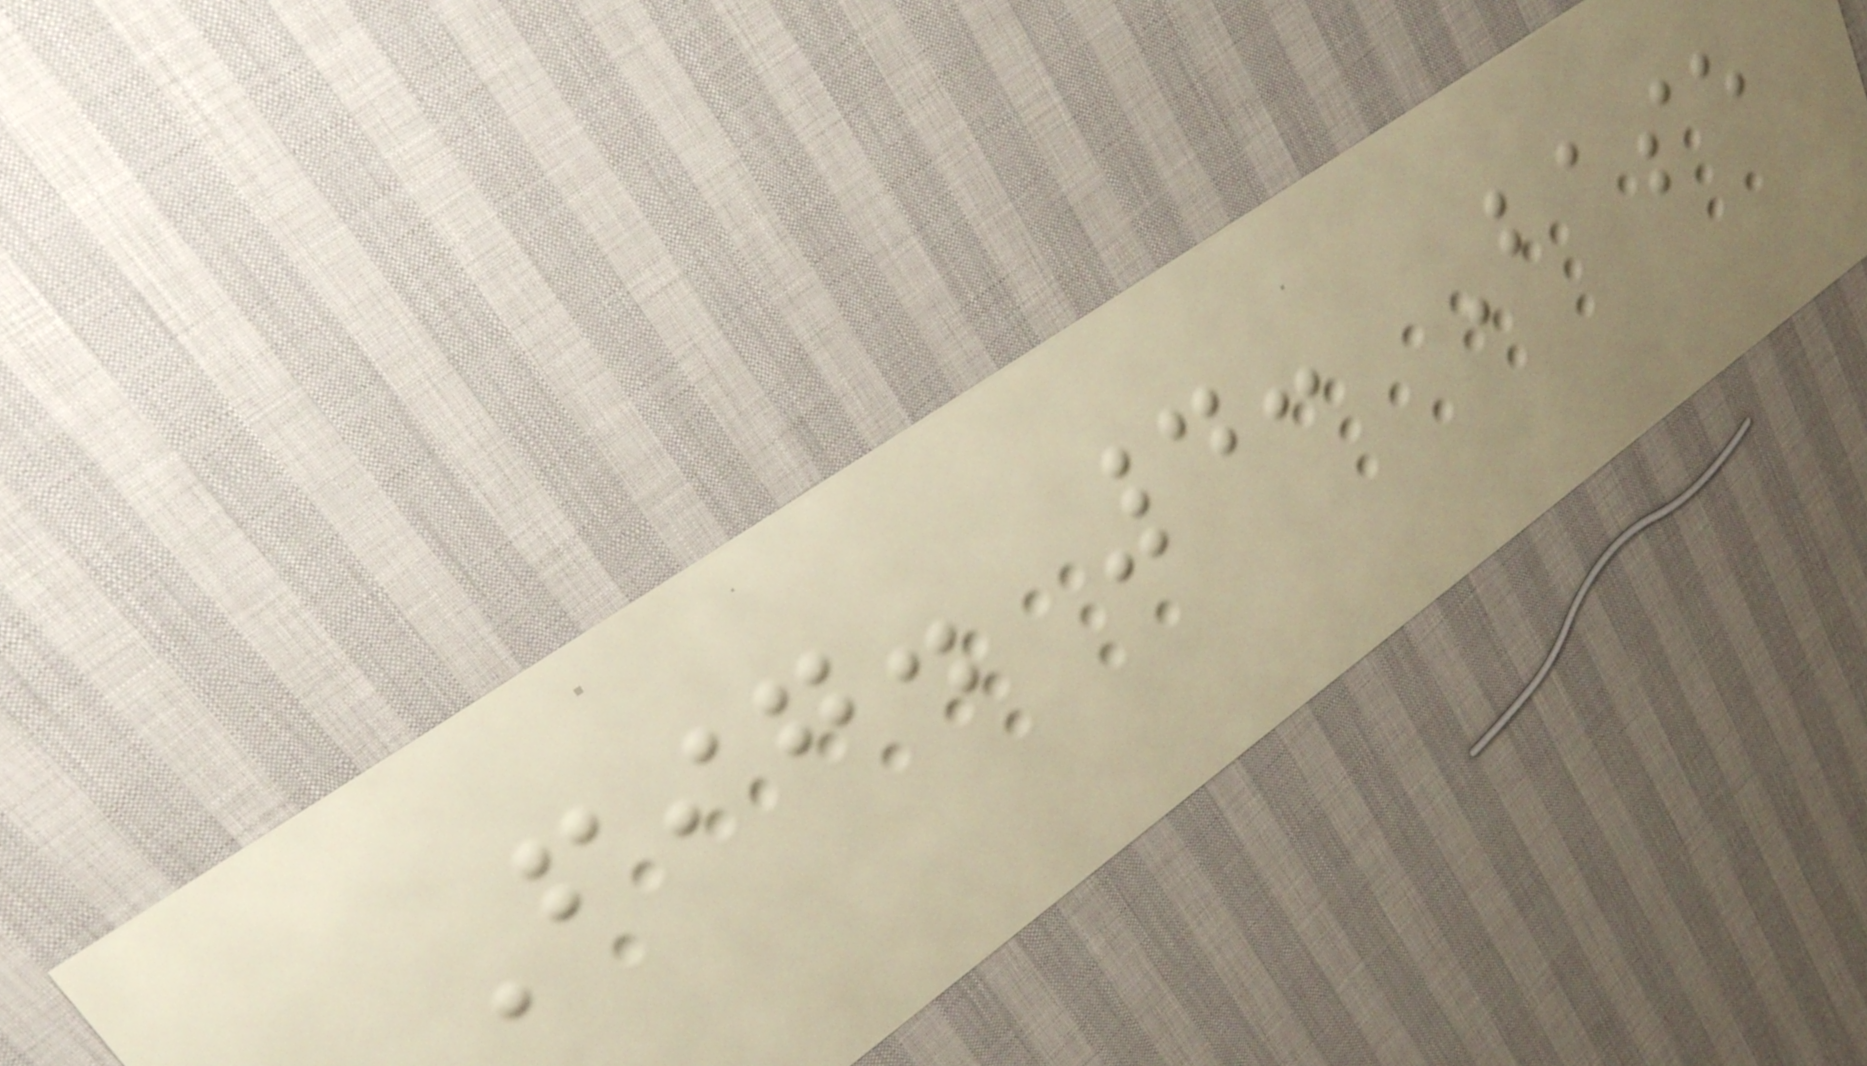Fig. 4: Base
